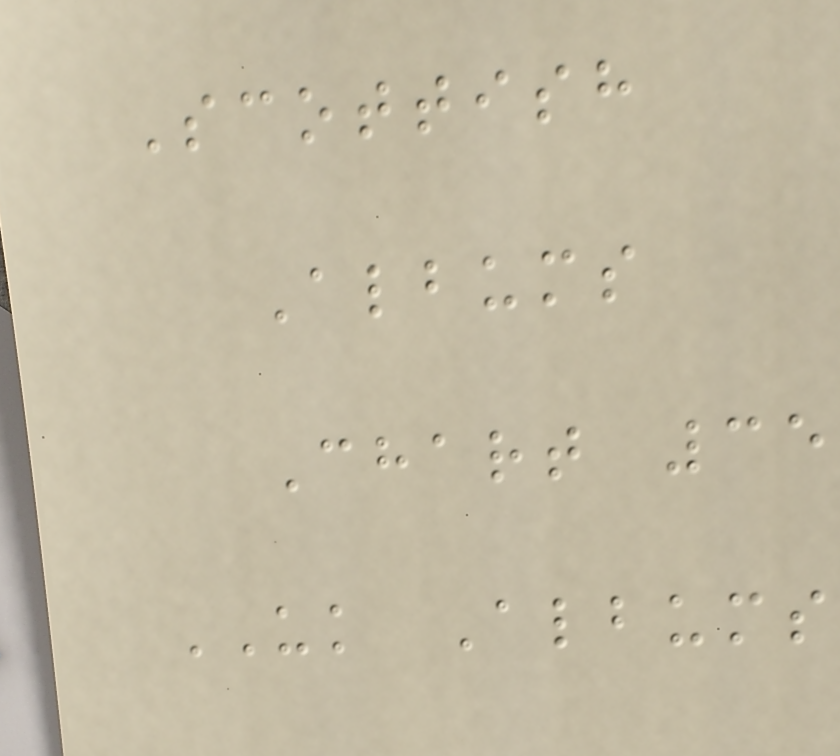Scottish
Albums
Chart 35
UK Albums
